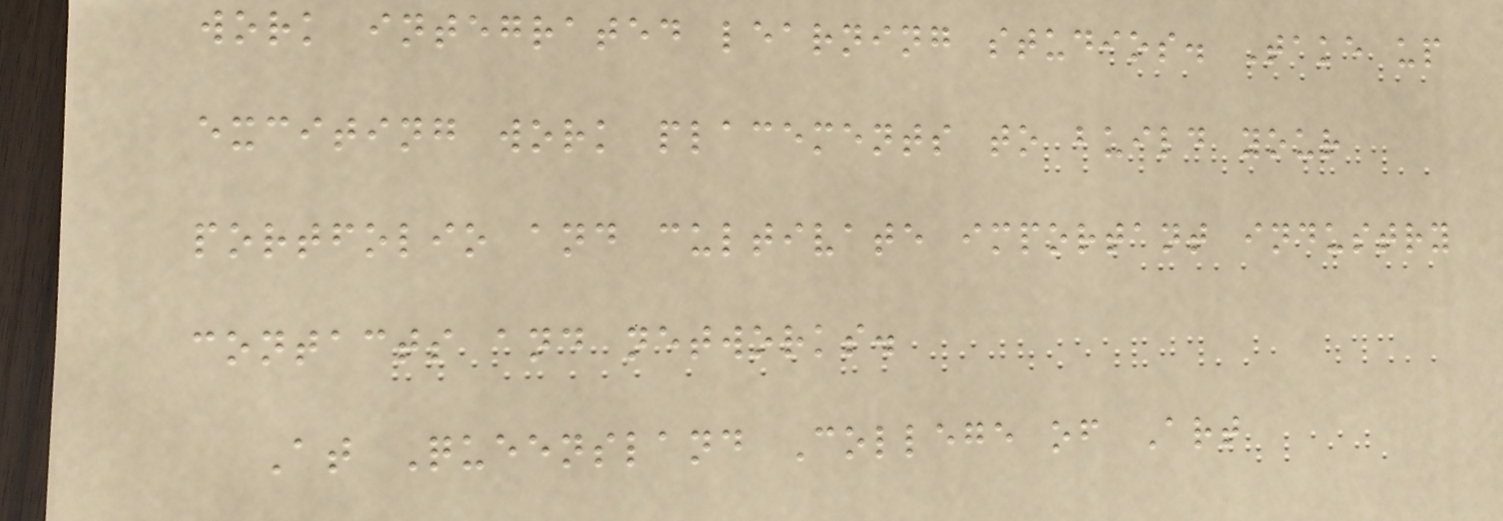work integrated learning studios. Take up
exciting work placements to build your
portfolio and cultivate important industry
contacts and networks.
At Queensland College of Art
